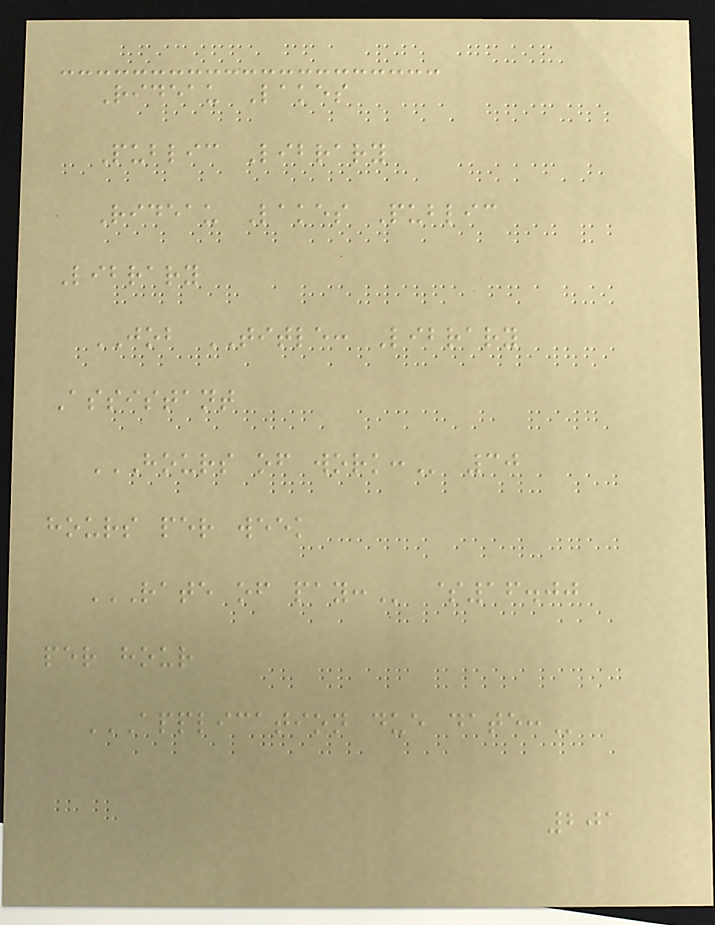Rideau Lakes
Public Library
Rideau Lakes Public
Library
JOB TITLE: Library
Assistant
HOURS OF WORK: 30
hours per week
RATE OF PAY: $16.00
per hour
APPLICATION DUE DATE:
201
